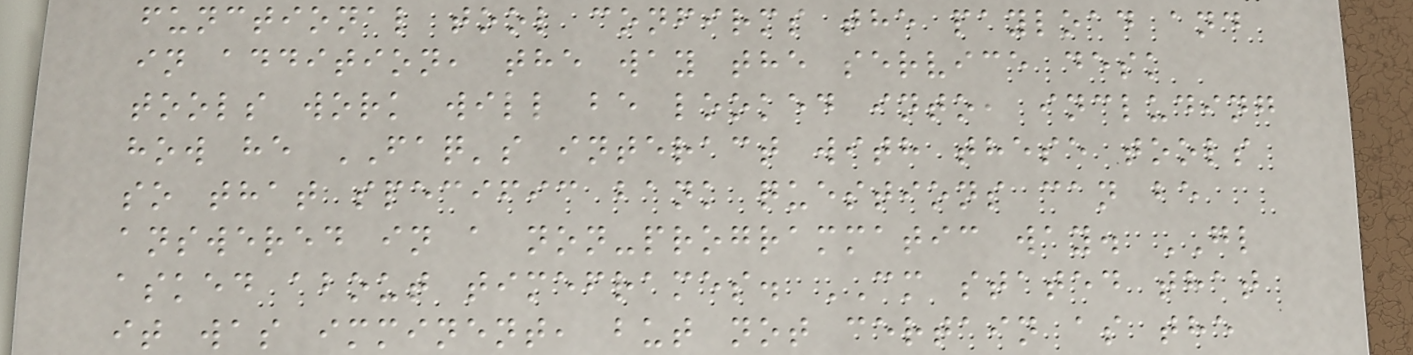functional tool confirms the payload and
in addition, the way the service desk
tools work will be looked into, including
how he FAQ's interact with these tools
so that specific bank questions can be
answered in a non-programmatic way. GL
asked about timeframes. CM stated that
it was imminent, but not certain as the
